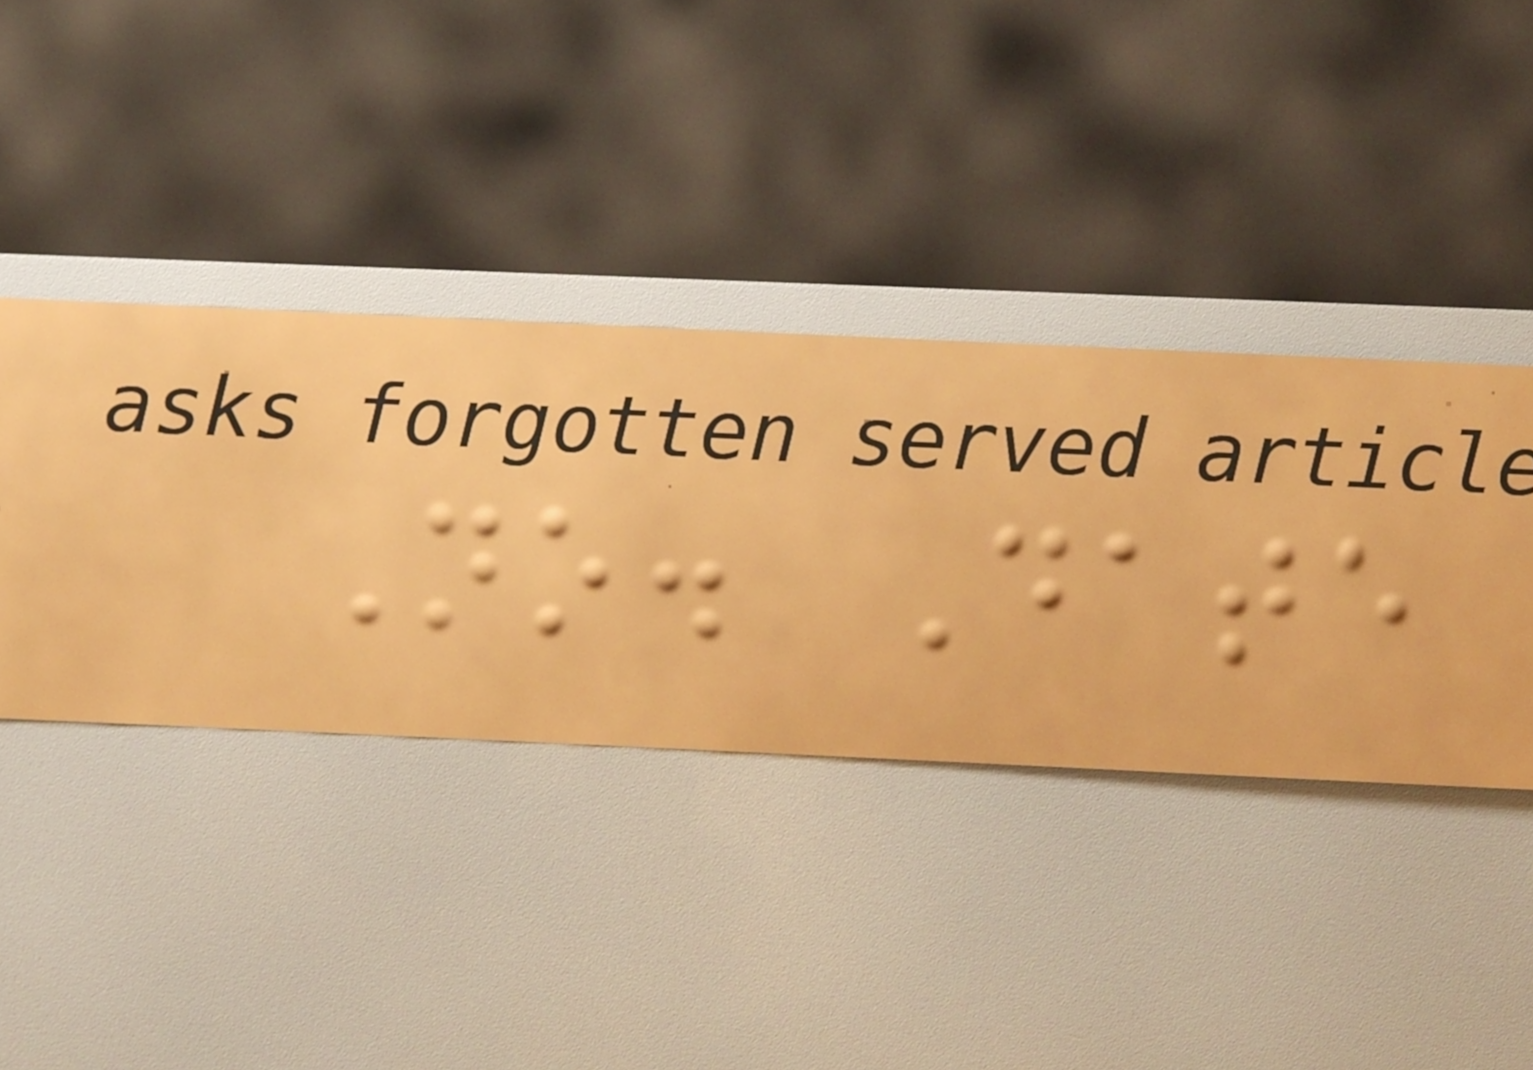No. Date
